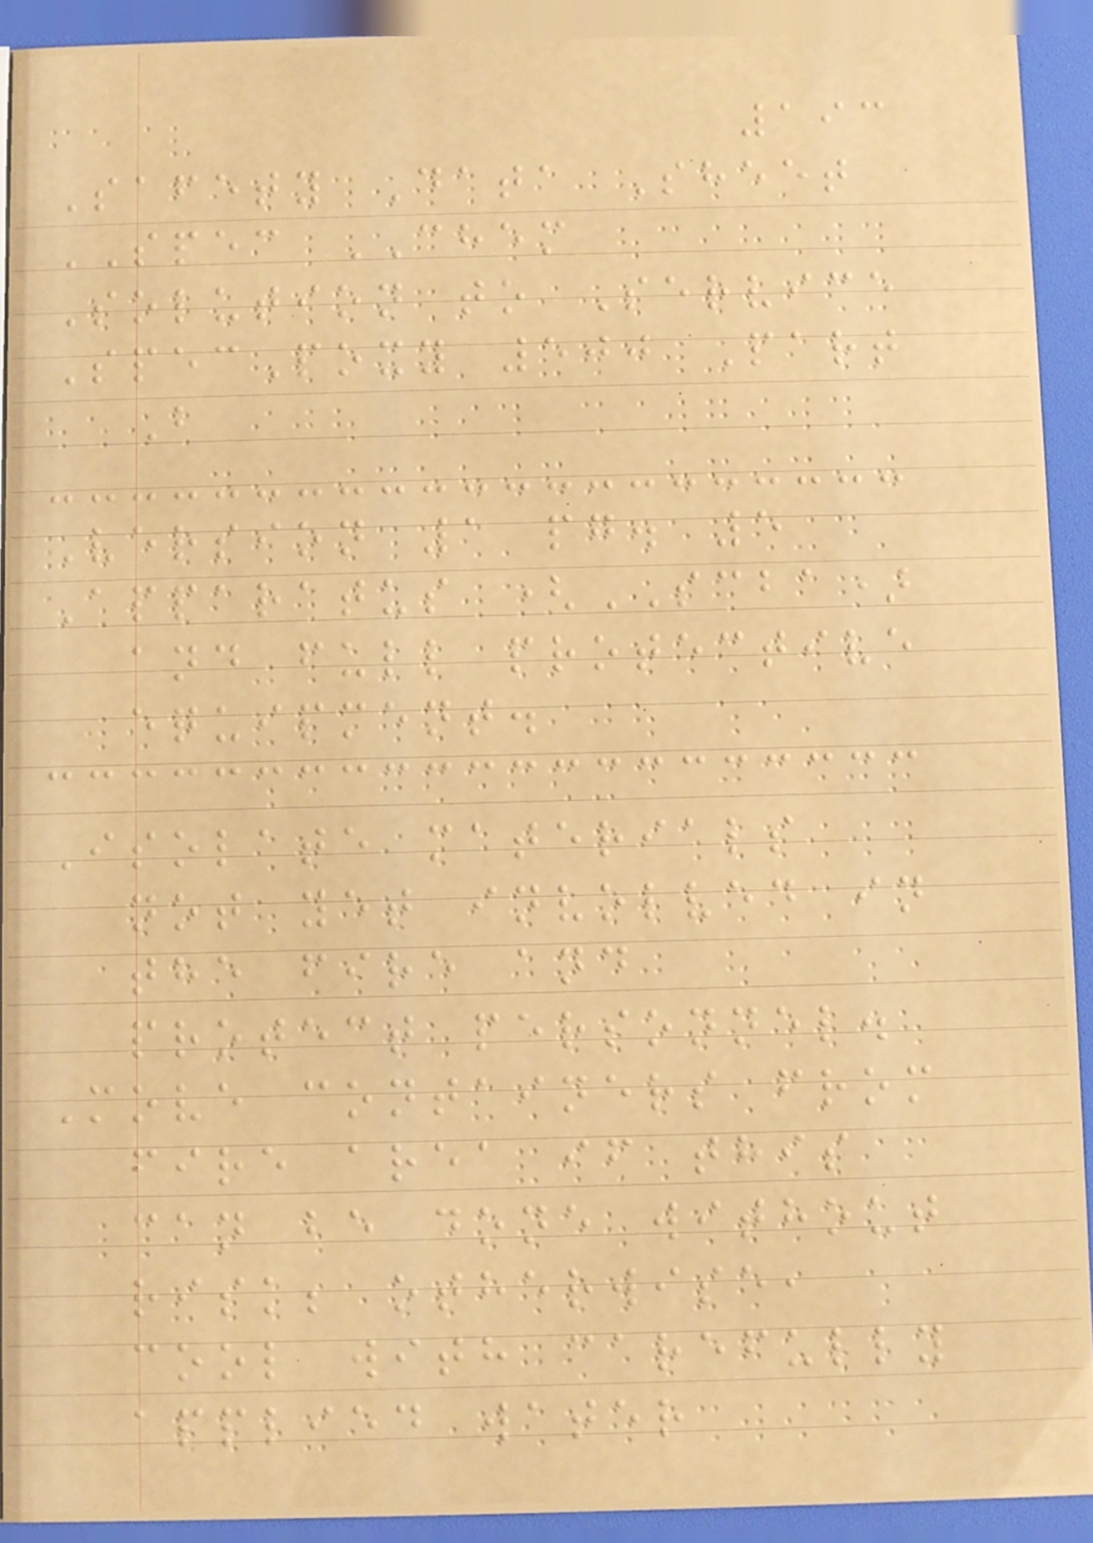193
Safety Data Sheet
SPEC CHEM
Solution to Service
SpecPoxy 500 Part
B
Version 1 pg. 5
Apparatus (SCBA)
and full protective
equipment.
Isolate materials
not yet involved in
the fire and
protect personnel.
Move containers from
fire area if this
can be done without
risk; otherwise,
cool with carefully
applied water
